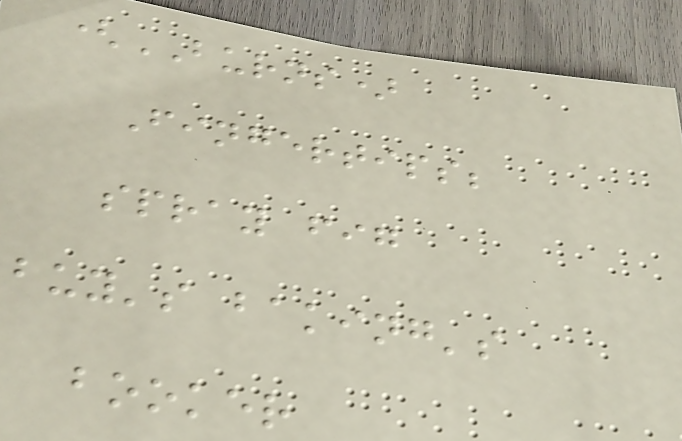(BURNS)
Fingertips;
spray fig
buy's baking's
booker
